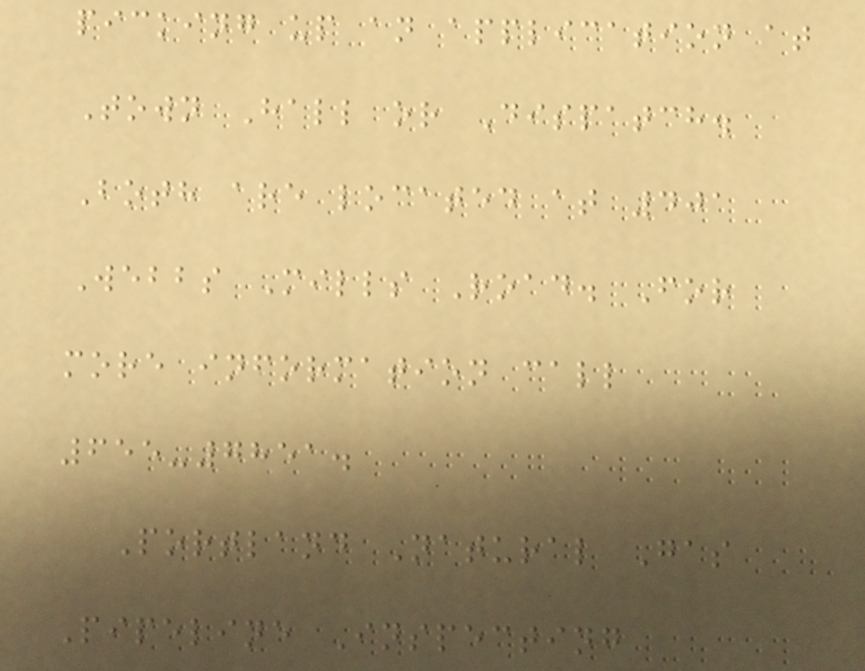picking up an application at
Town Hall or Dispatch.
Both are located at 401
Webbs Mills Road. For
more information call
655-7851.
Portland Natural Gas
Pipeline Inspecting
